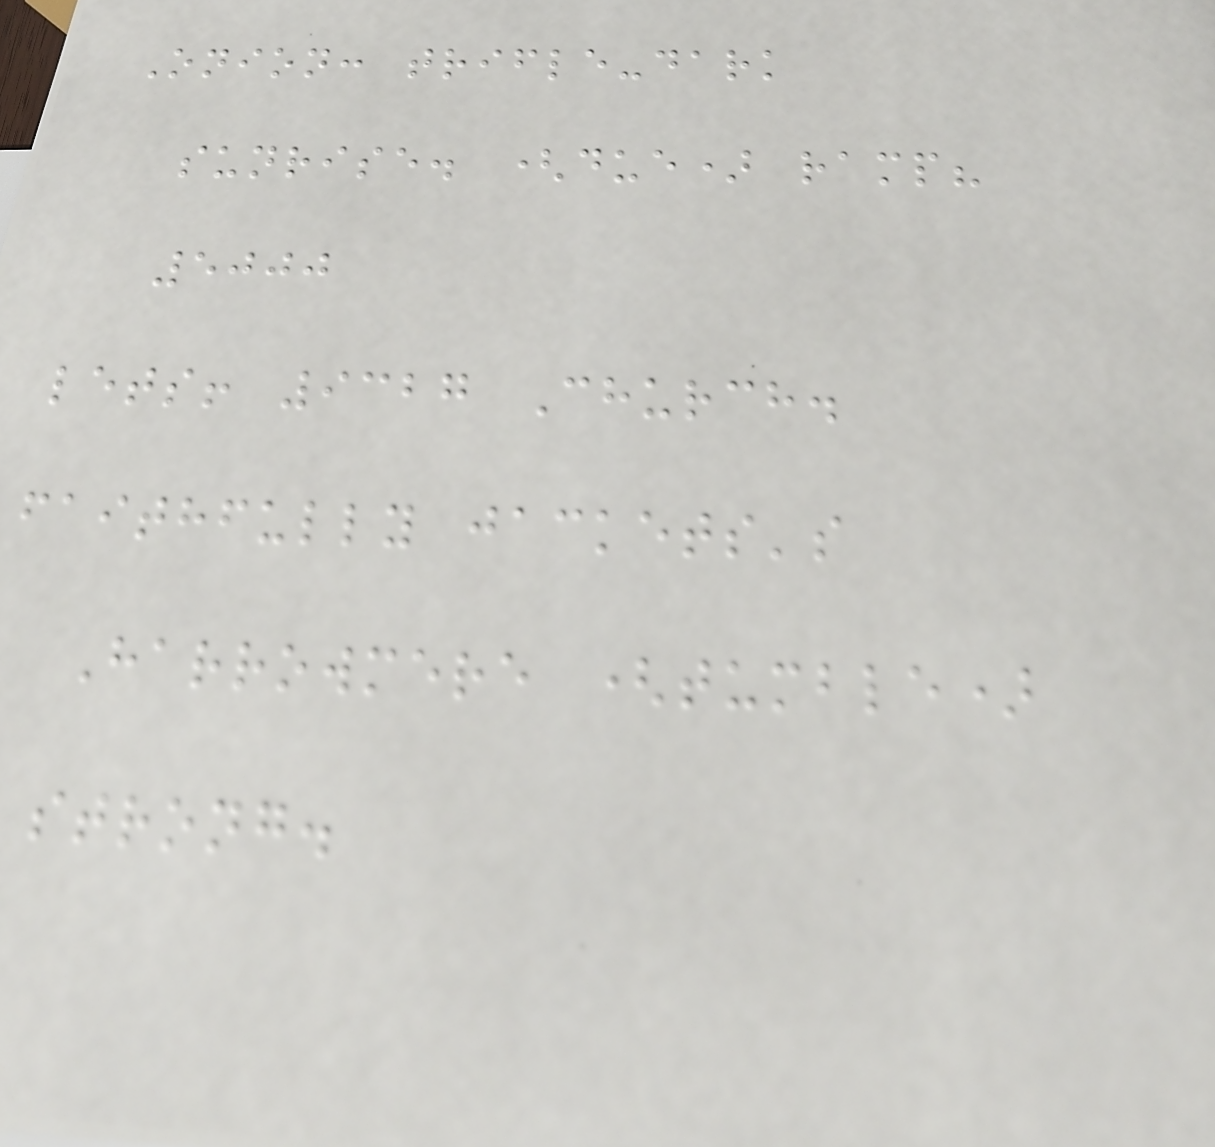Onion: trifle-dark
sunrise. (due) ramp?
5000
lets! 9327 Church.
faithfully jackets's
Harrowmere (tumble)
strong.
